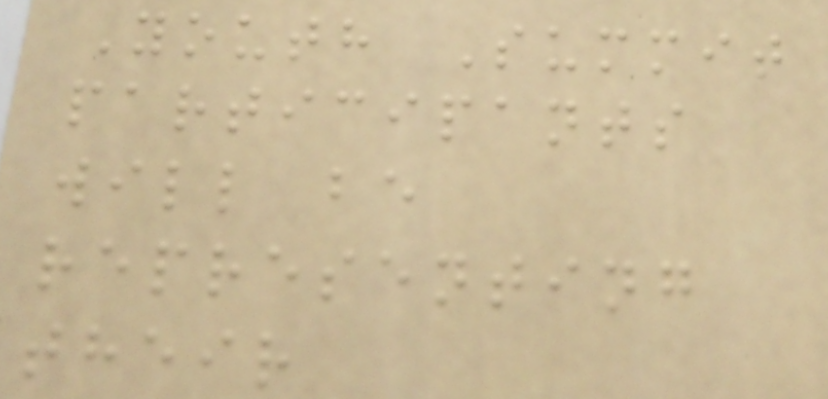Youth Summit
participants
will be
representing
their
